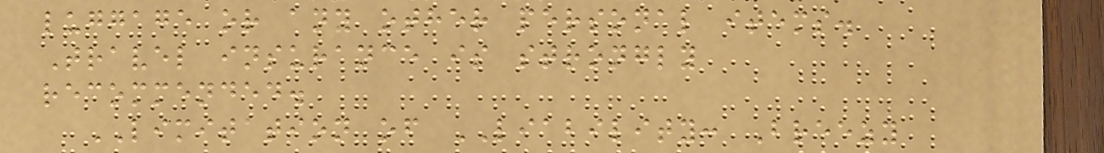luggage or any other personal items.
Travel insurance is strongly
recommended.
LIMITATION of LIABILITY: Breezy
